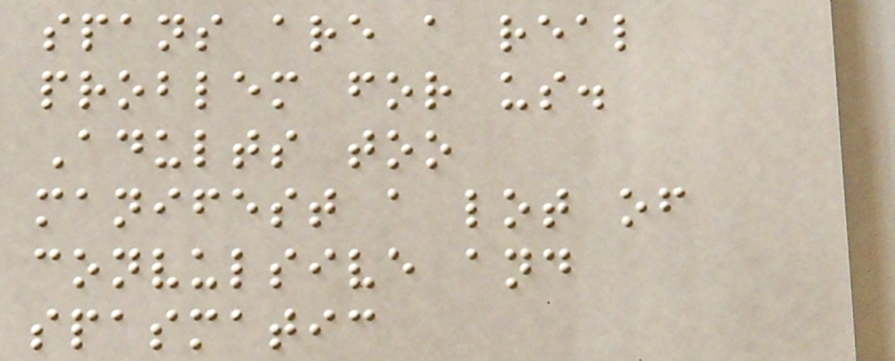spans are a real
problem for us.
Adults too
manifest a lot of
convulsive and
spasmatic
